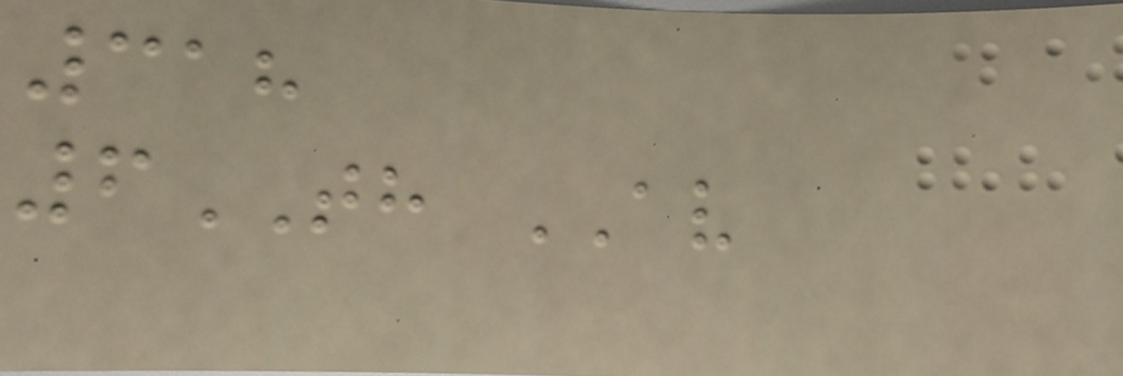318
6TH AV
